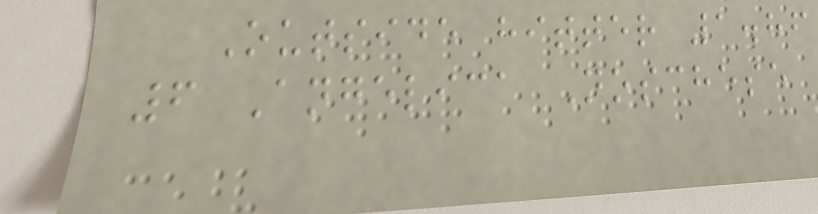Outside hitter 1.86
6 Angelica Noschese
